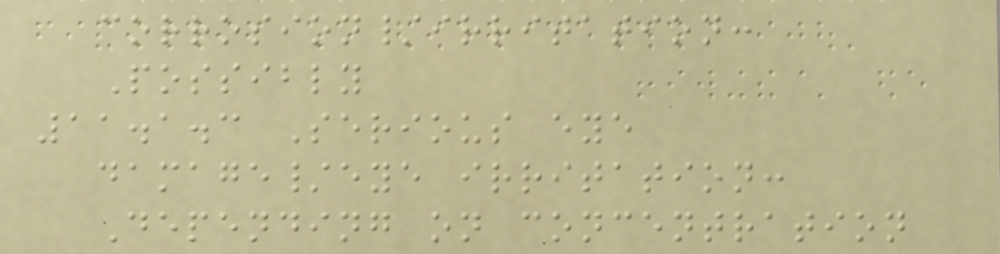corrosion/irritation:
Possibly
11.1.3 Serious eye
damage/eye irritation:
Depending on concentration
